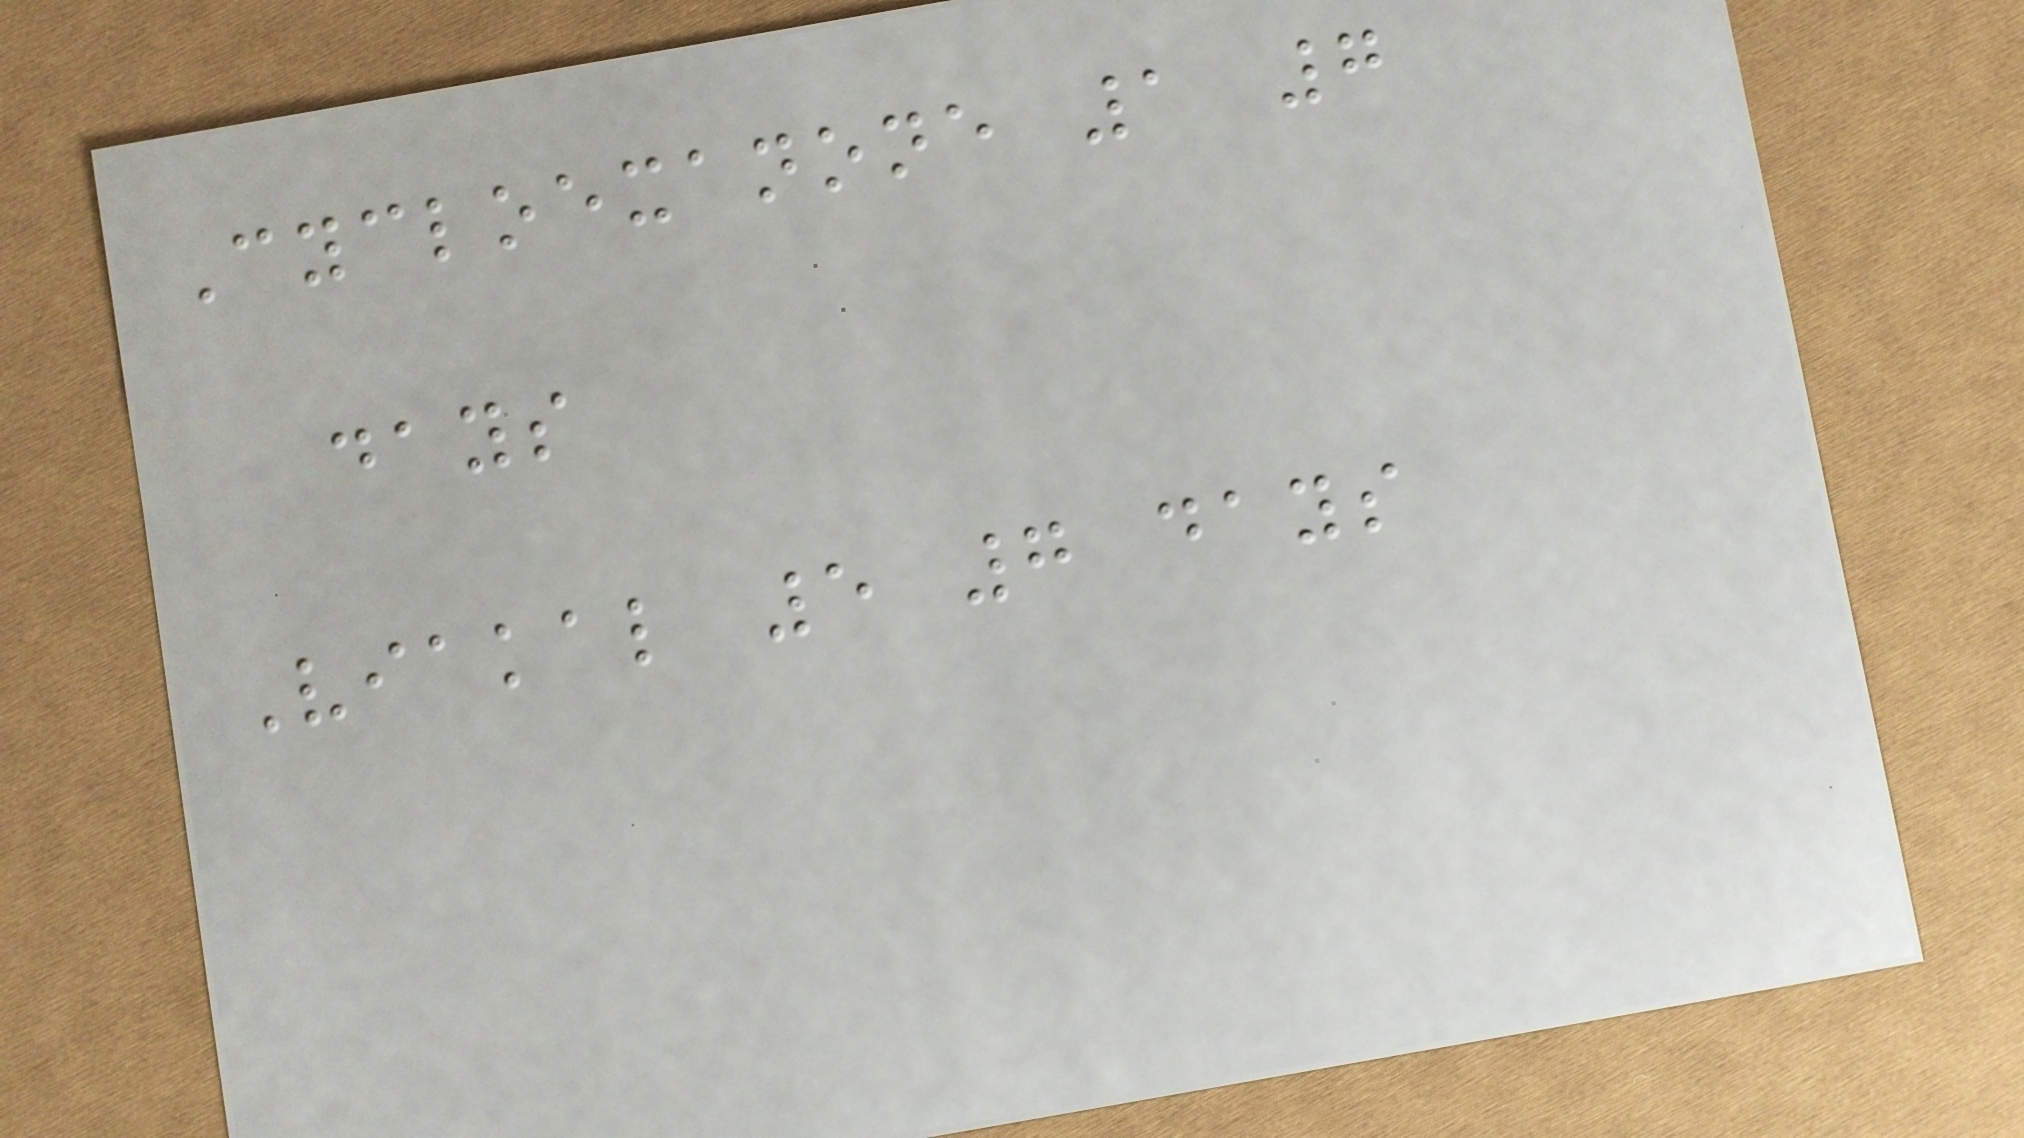Cycloexanone 1 7
days
Viakal 5 7 days
